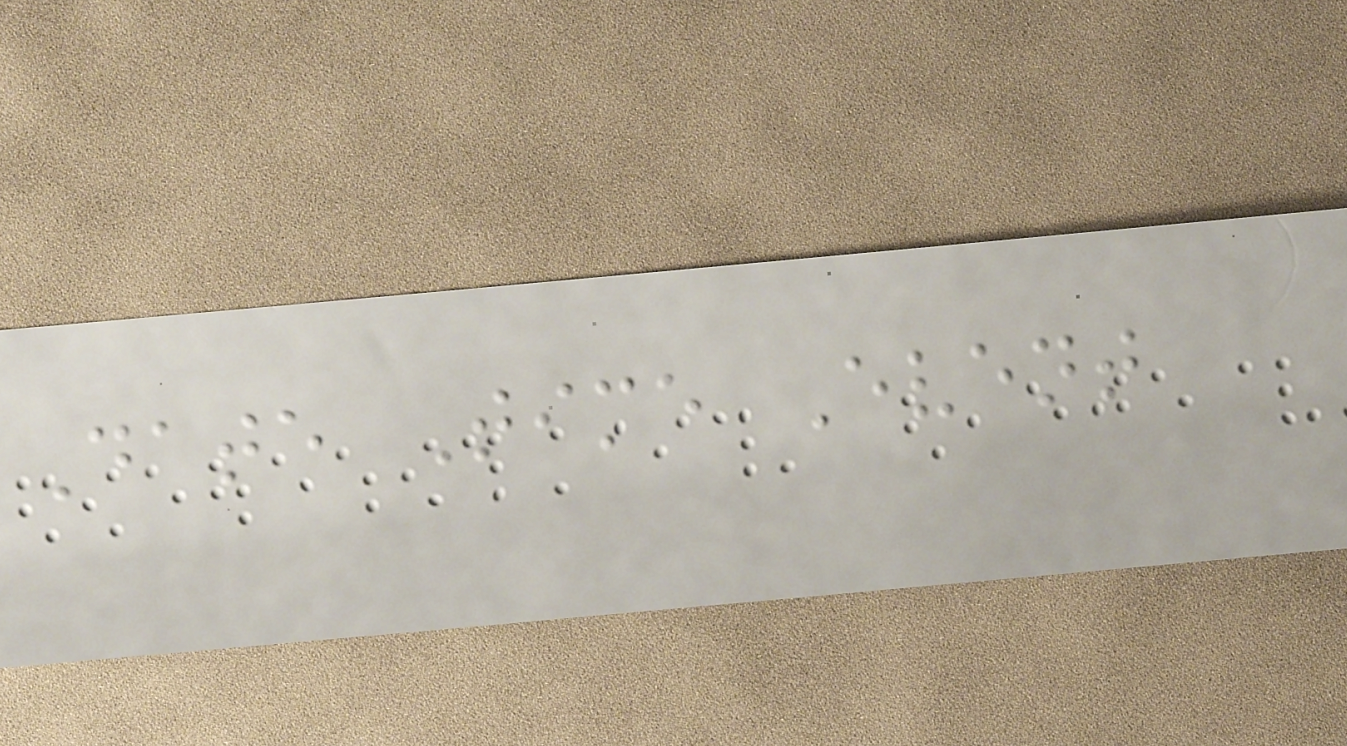Date Time Event
